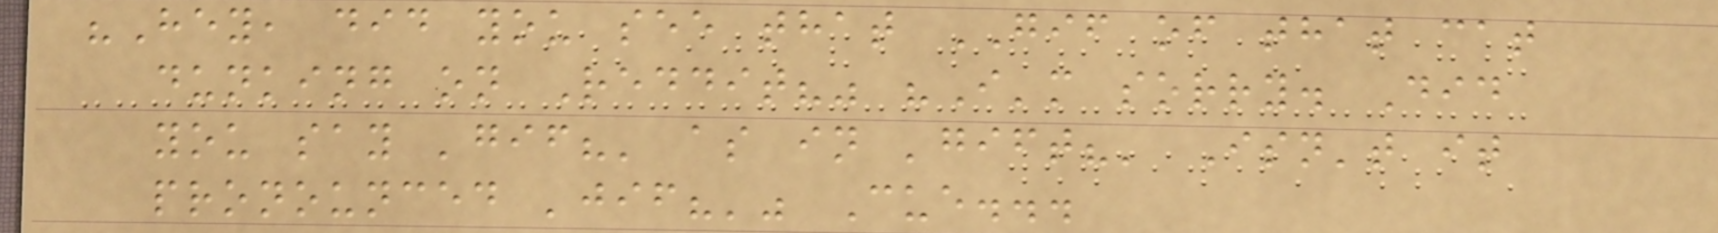"Hey, did you see that GIF of that cat
dunking on Reddit?" "I'm sorry. Did
you say 'gif?' as in 'gift?' Isn't it
pronounced 'jif?'" Cue...
